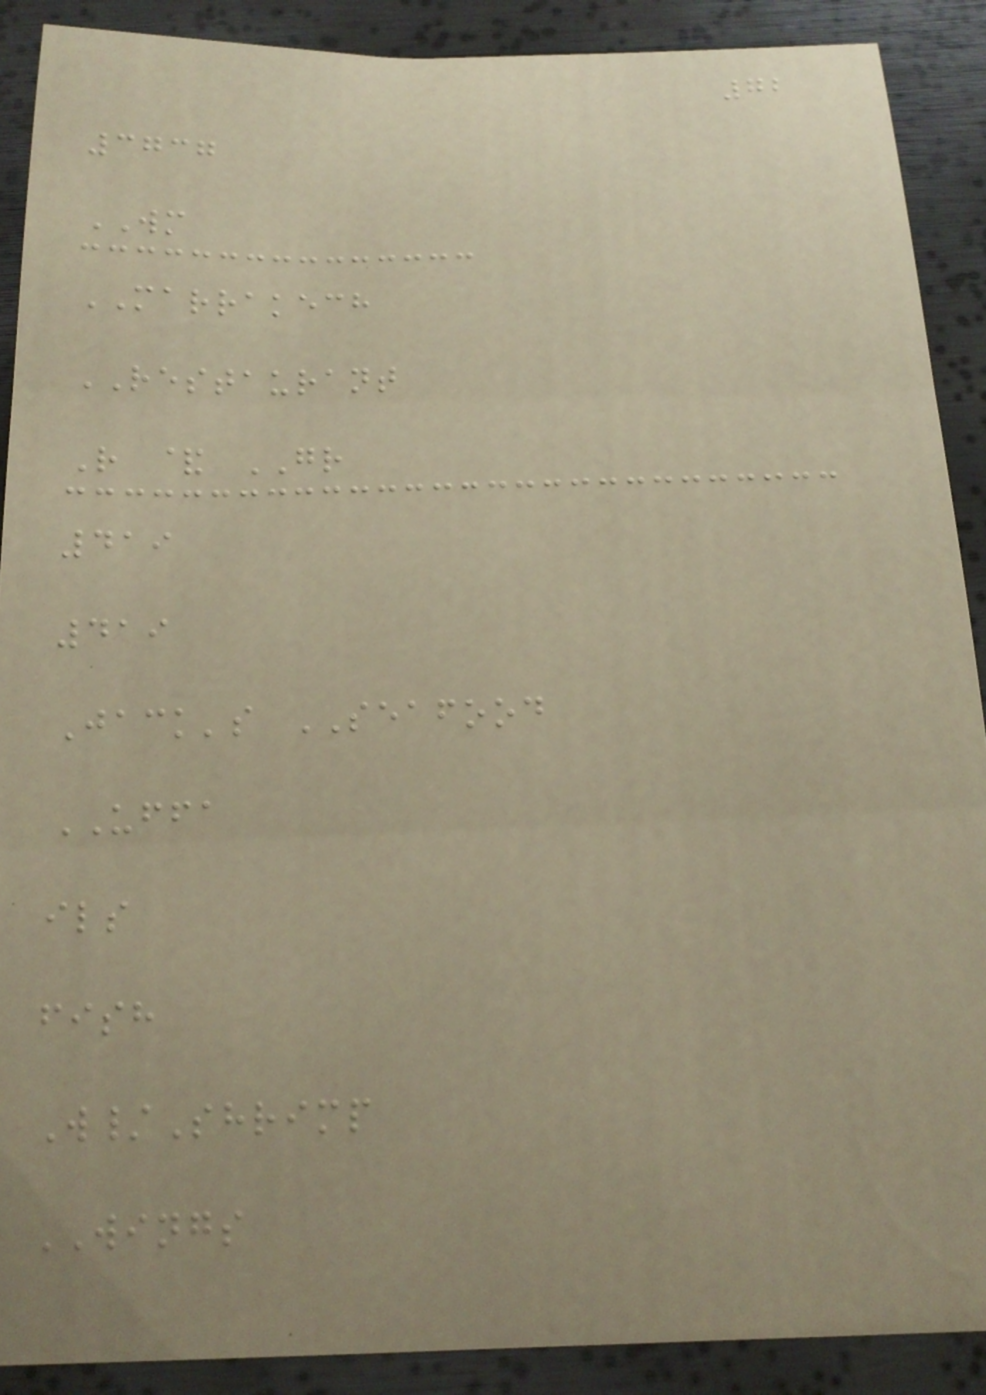72
3737
WM
MARRAKECH
RESTAURANT
R & GR
419
419
Jack's SEAFOOD
UFFA
ils
fish
W/Shrimp
WINGS
